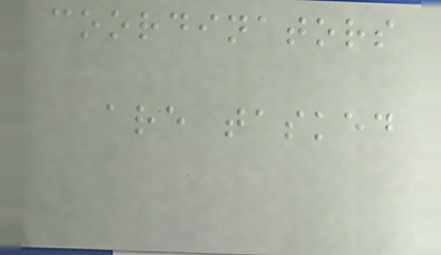coordinators
are tasked
